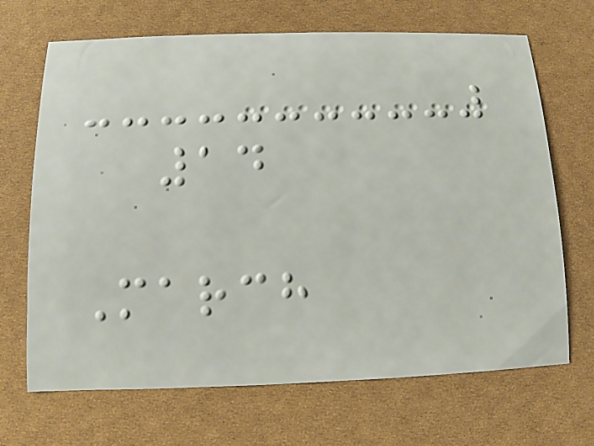14
March
